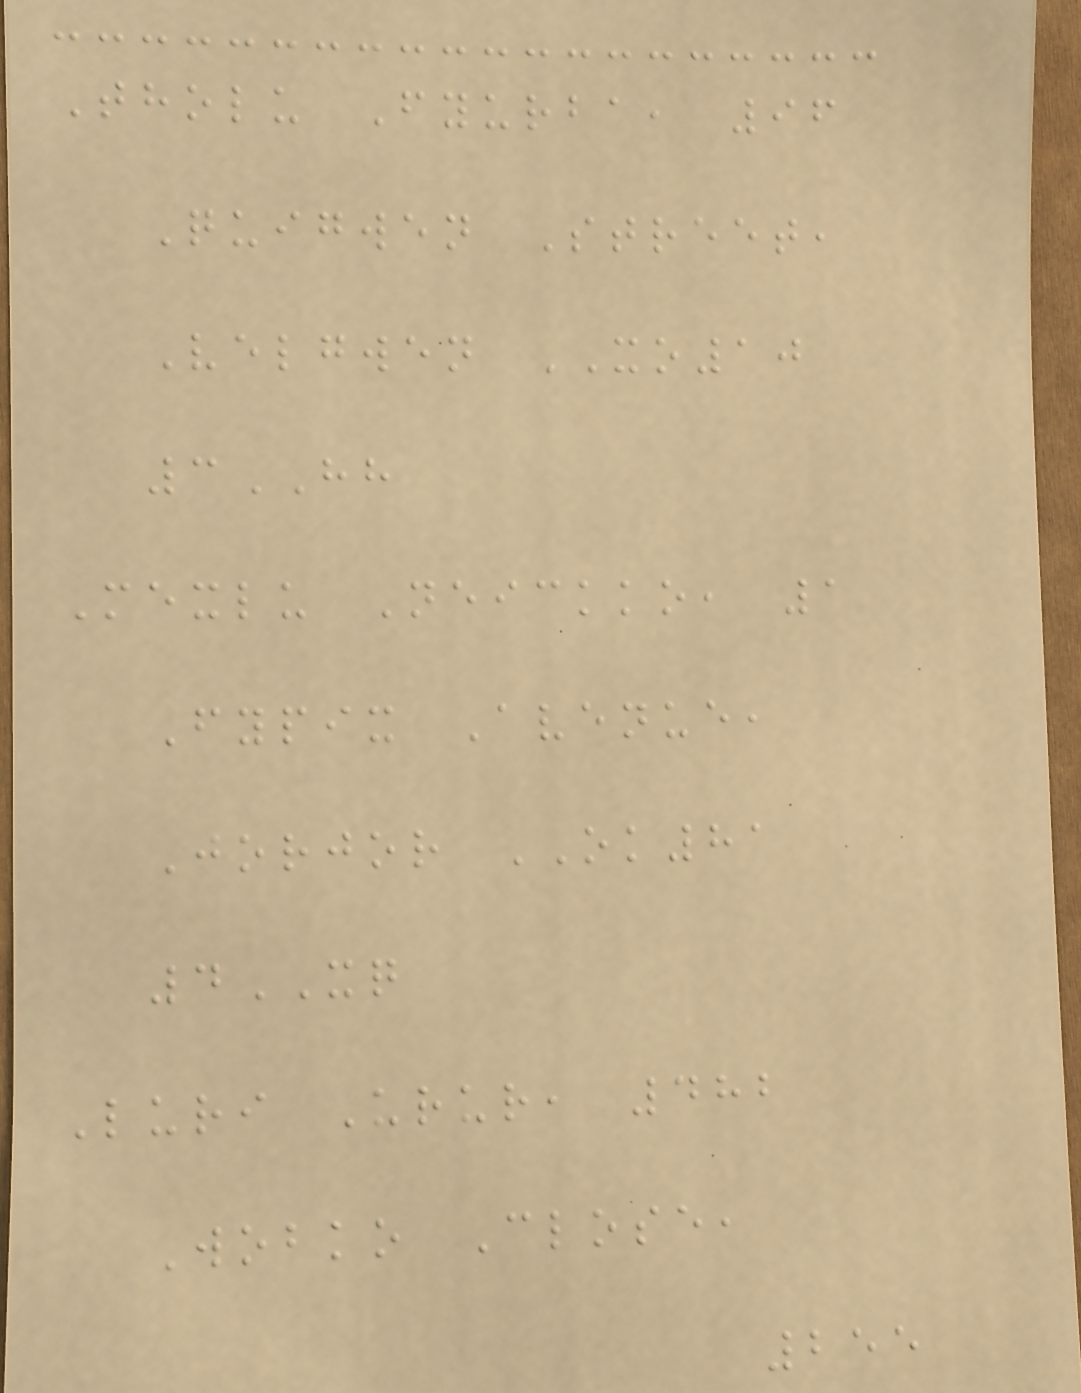Tholu Fyurba, 96
Quigwen Street,
Velgwen XO10
3HH
Mexlu Neickko, 1
Fypix Avenue,
Jorjor OK81
4XQ
Luri Urur, 482
Wobko Close,
255
